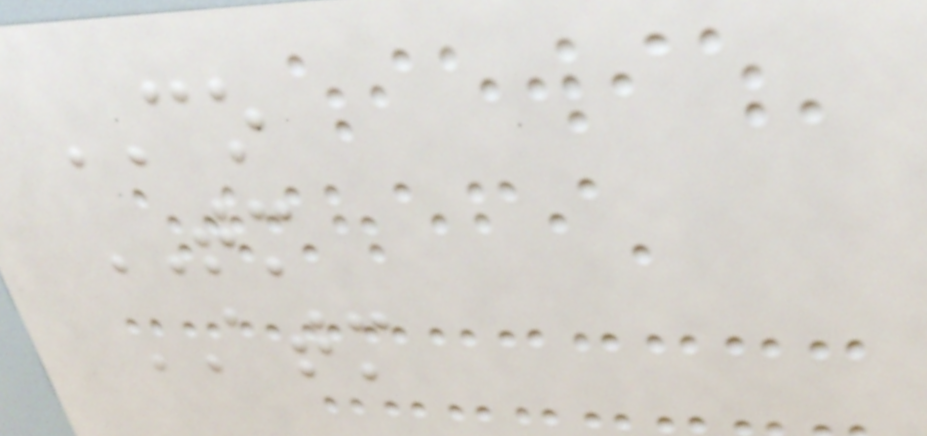CO
TM
ATM
